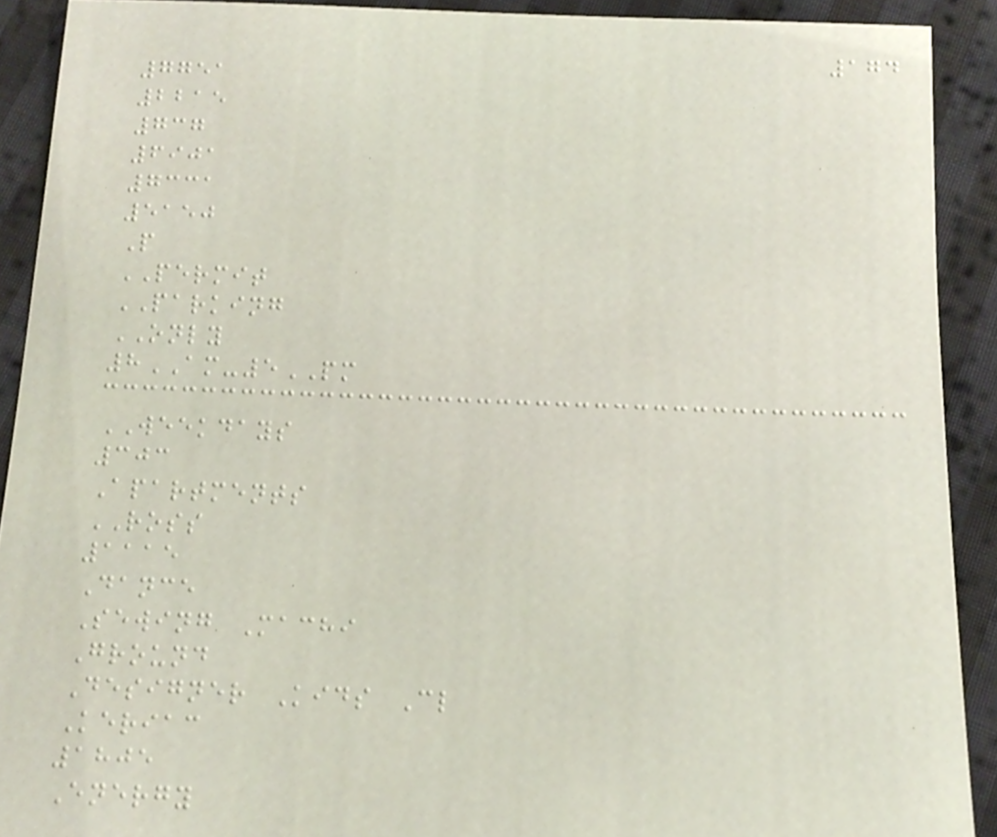174
7751
2215
737
6901
7331
5150
P
PERMIT
PARKING
ONLY
8AM-5PM
WEEKDAYS
303
Apartments
ROSS
1115
Dance
Sewing Machi
Ground
Designer Kids Cl
Keriac
1805
Energy
